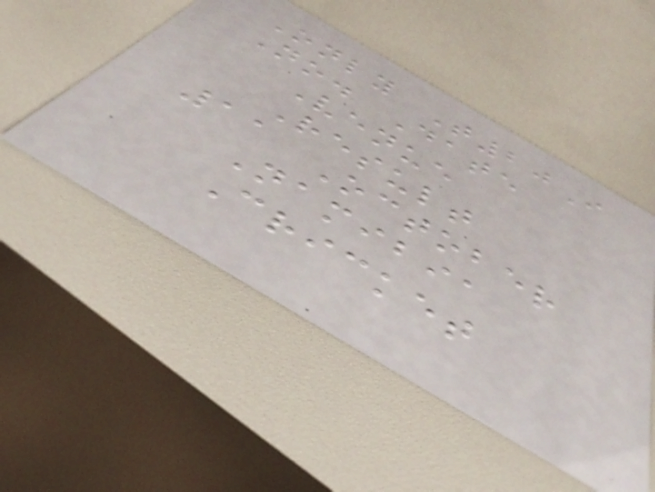Only T20I
No. Date
Venue
Result
11 October
Namibia
Cricket
